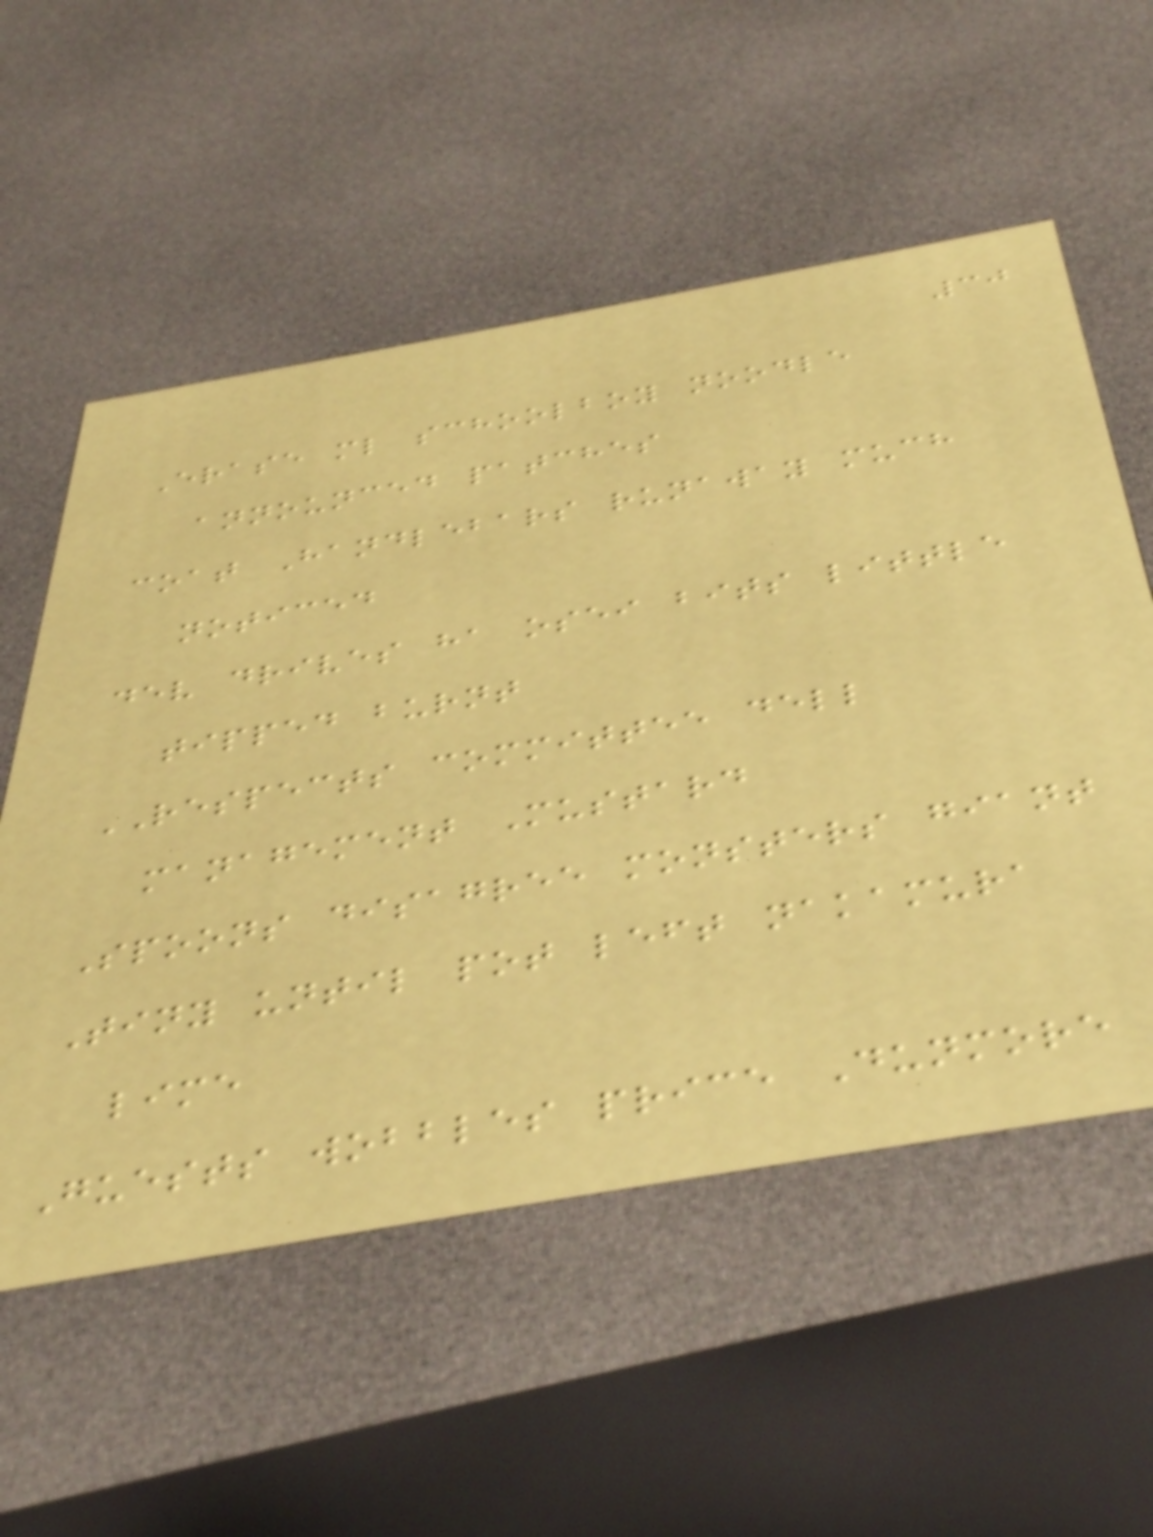30
Erase ml schoolboy noodle
announced patches
coat Handlebars runaway much
noticed
dev drives ha osei bits little
tipped burnt
RESPECTS committee dell
management Mustard
Spoons disagree monsters giant
Tiny until pot left nakamura
lime
Guests wobbles price Dunmore
